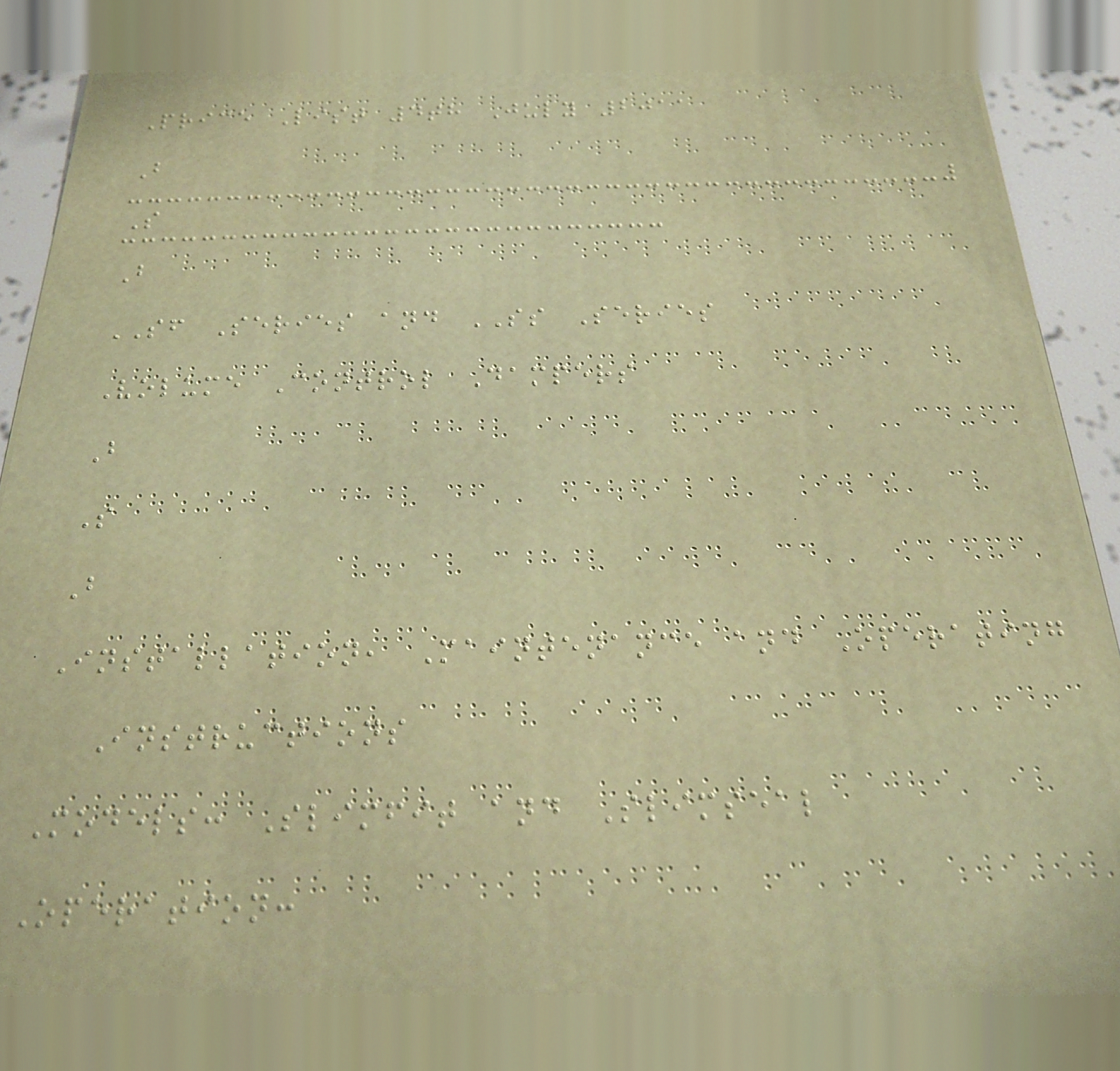Price List 4th July 2011
B
S
B
SF Series and SS Series
Volume Control Dampers
B
S
B
Installation, Maintenance and Operating
Instructions
Models: Slimfit and Slimseal
Operation:
